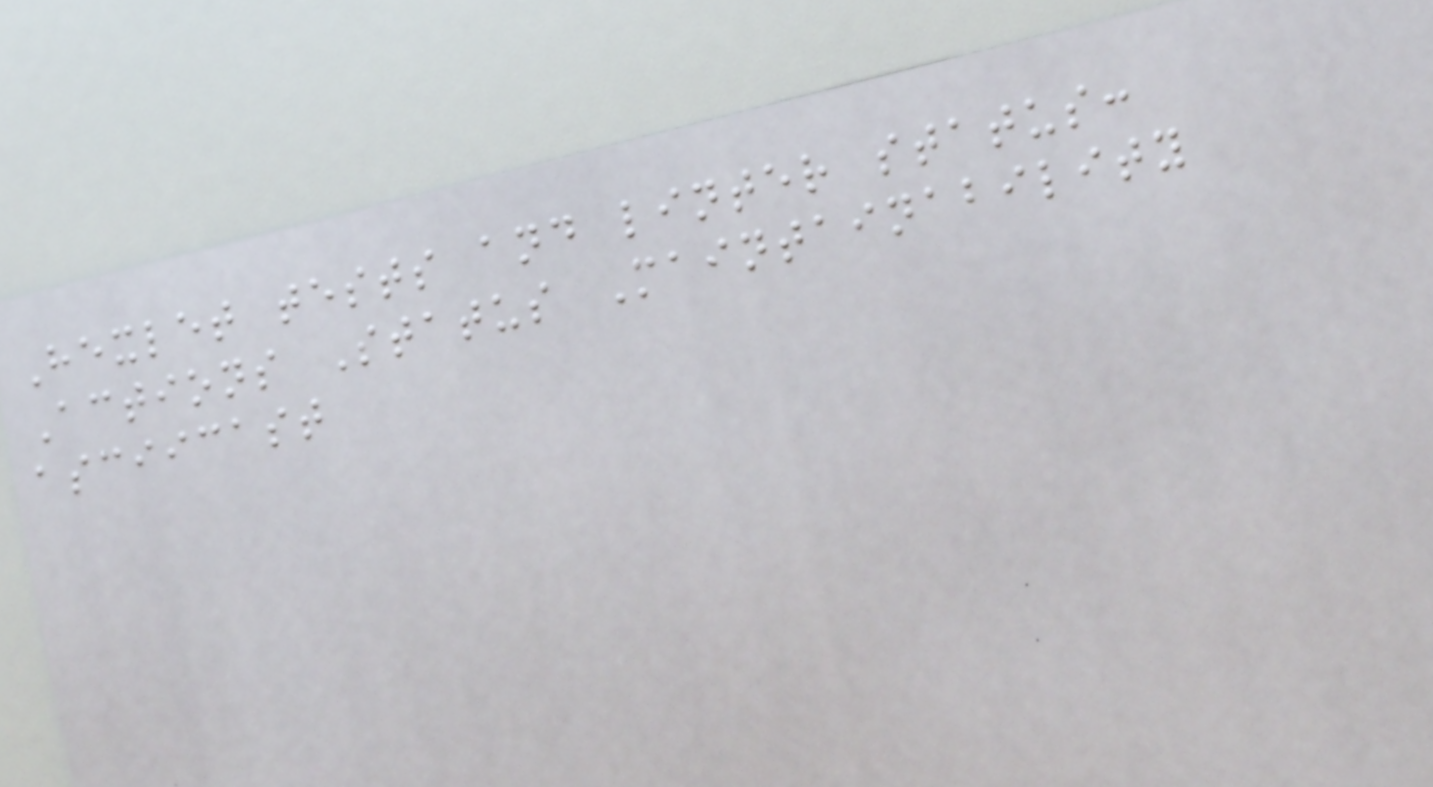Hexlet tests and linter status:
Actions Status Maintainability
asciicast
